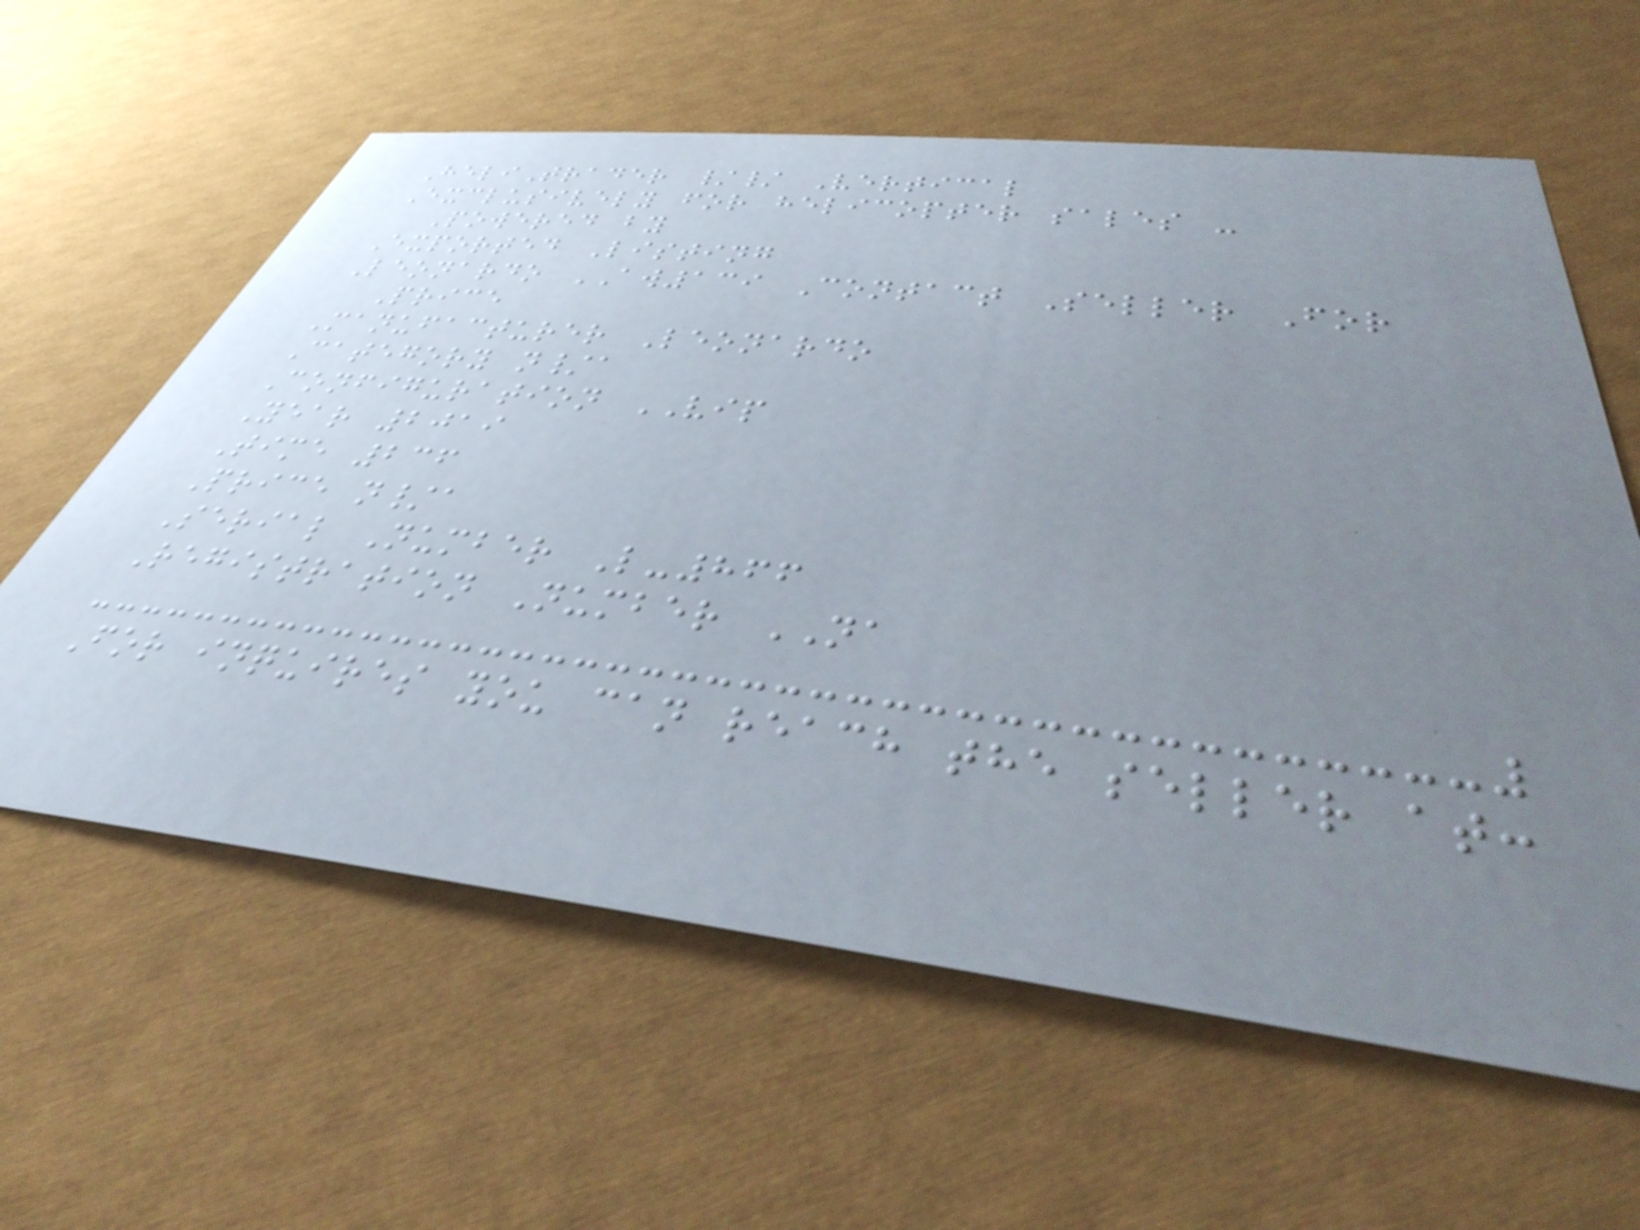HeliTrader // Vertical
Exclusively for helicopter sales -
Powered by
Exported Listing
Leonardo AW139 Contact Seller For
Price
Manufacturer Leonardo
Category n/a
Configuration VIP
Year 2019
Time 236
Price n/a
Serial Number L-866
Registration Number NA
For inquires you can reach the seller at:
